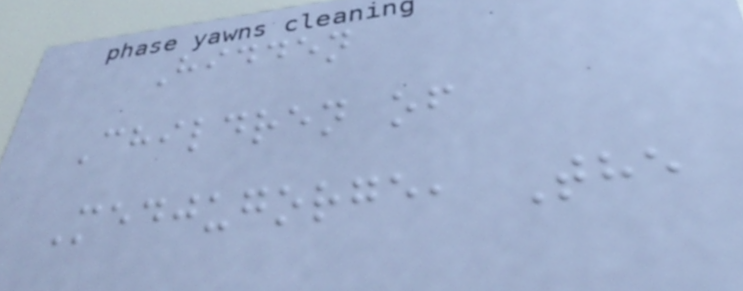Hidden
Children of
Medjugorge, The
